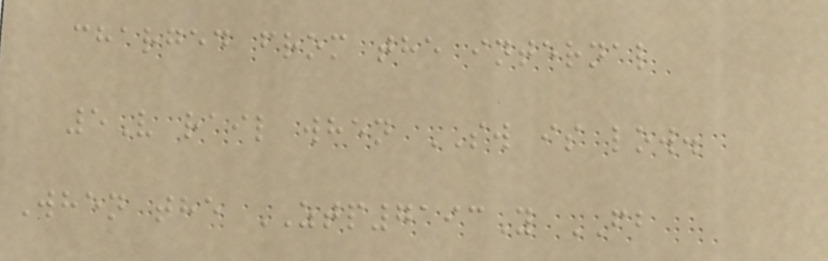charged from the internal
5V rail when SW is low.
When the ZTP7193Y FB
